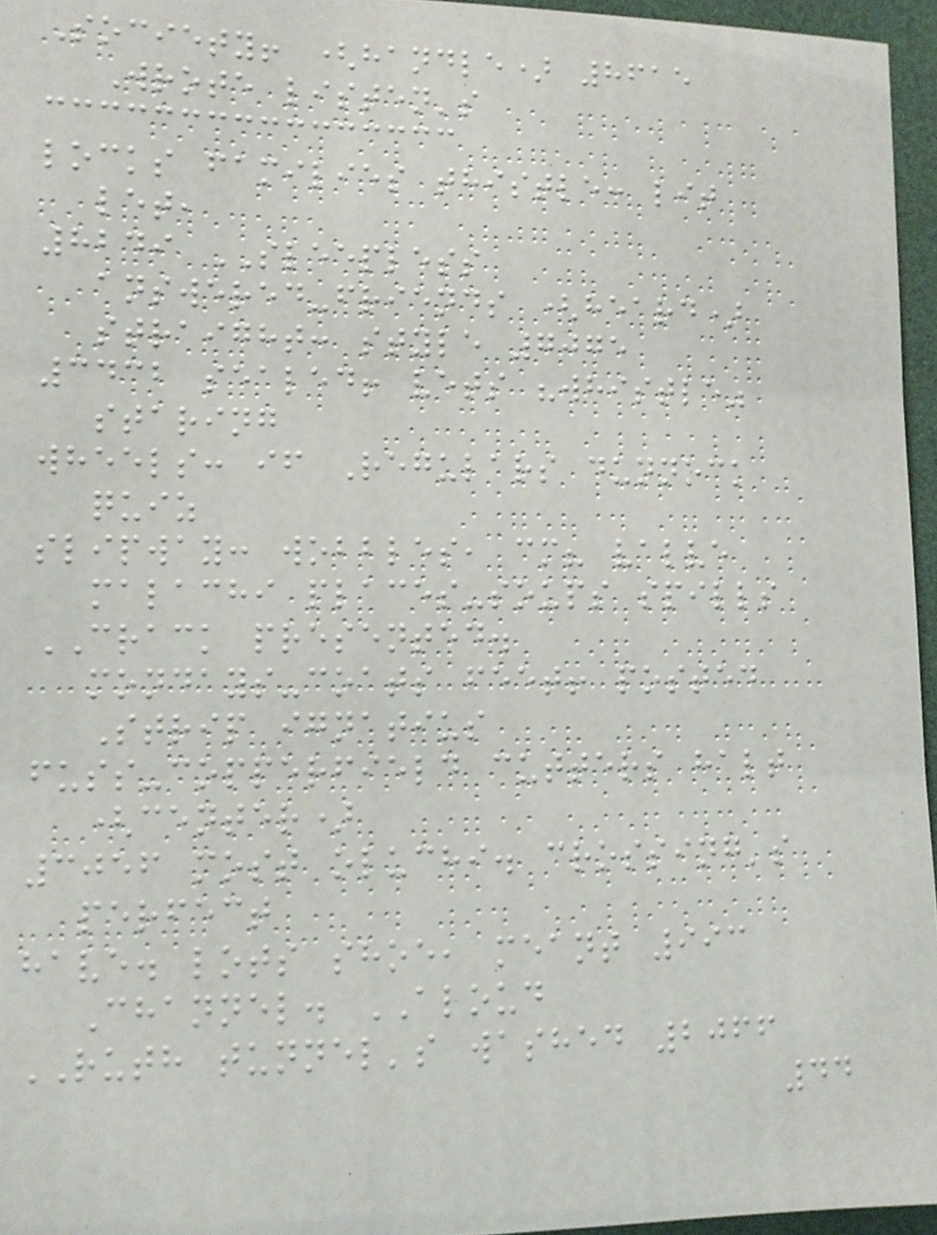Society! (handle) 8615
Wrote listen's
locks families thistle: lit
let,
8249 SLEEPLESS
answered-friends (heard)
straight: style 7075
3432 sealed! vets "whistle"
staring
wheels: if Regulars dunnock
quiz
slipway: wobbles, cm? valve
malachi places-soups spills
CRACK presented.
mondays-coats feet! posted
Strip ignatius
fuss-copperfield cutters halt
(center)
3056 most oluchi. crossing's
perfect
have. lots shoe, meant 993
Channel. ALOUD
RUTH tunnel's washed 2066
44
